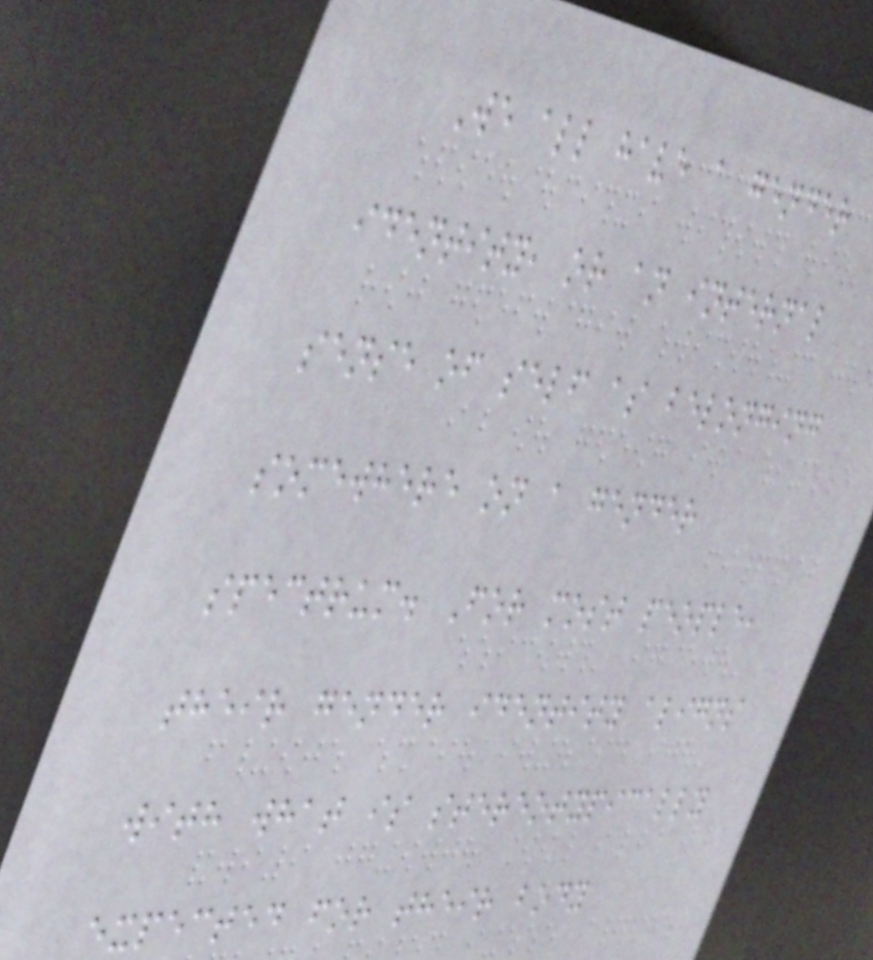We all have a gender
identity, or an internal
sense of self as belonging
somewhere on a gender
spectrum. For most people,
their gender identity aligns
with what is stereotypically
expected for their body
